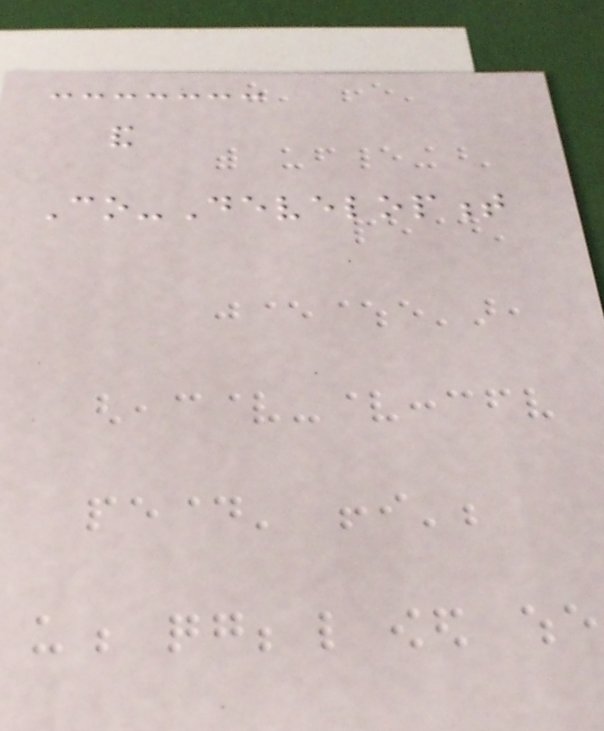and
Co-Development
